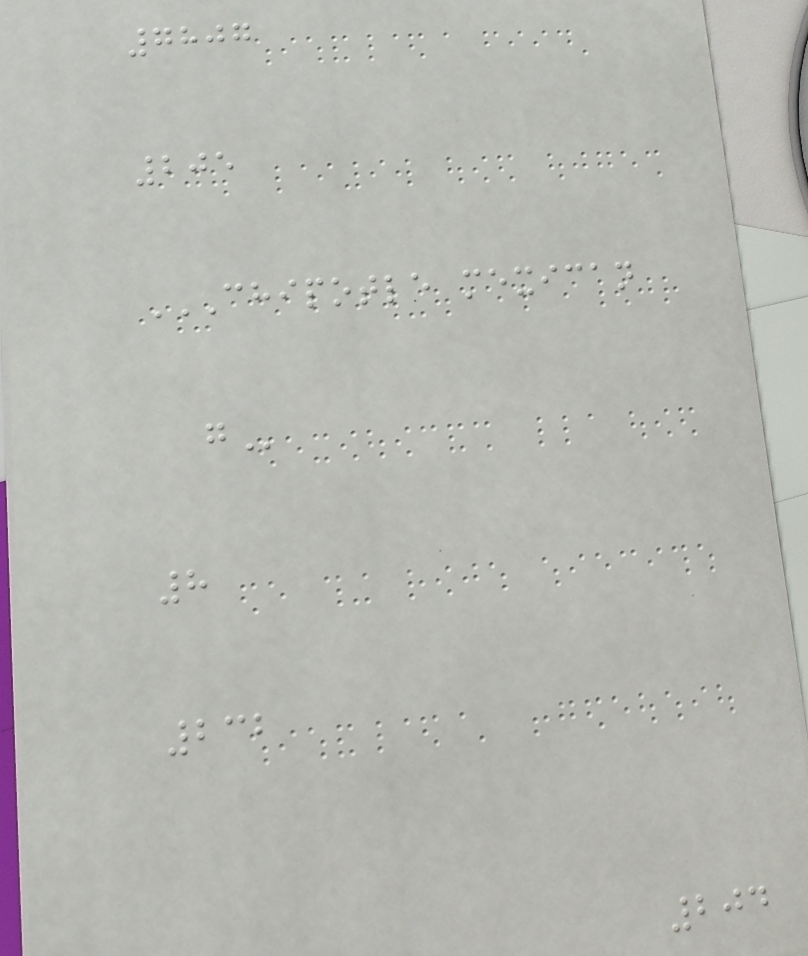7807
205
CHIPOTLE MEXICAN
G
8
232
204
